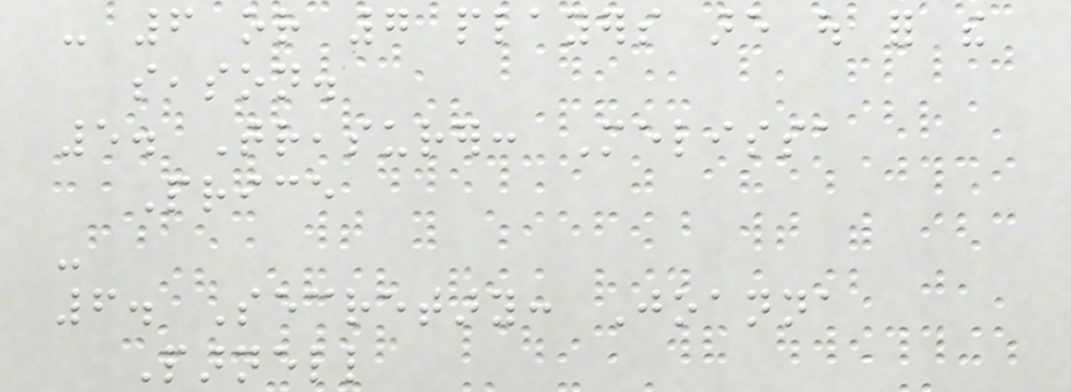- 6 or 7 players are out for the
season.
5. Treasurer: Melissa
Price
-
6. Secretary: Joanna
Parnell
